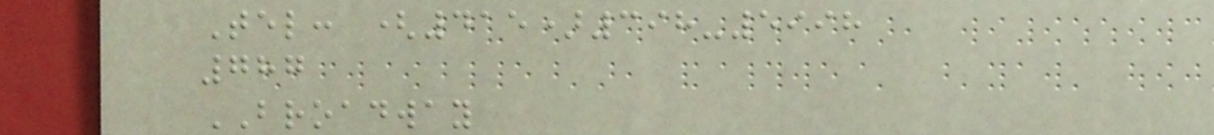Tel: (415)398-5998
787
BROADWAY
